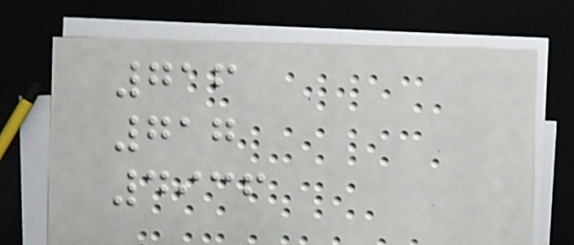716
717
4936
